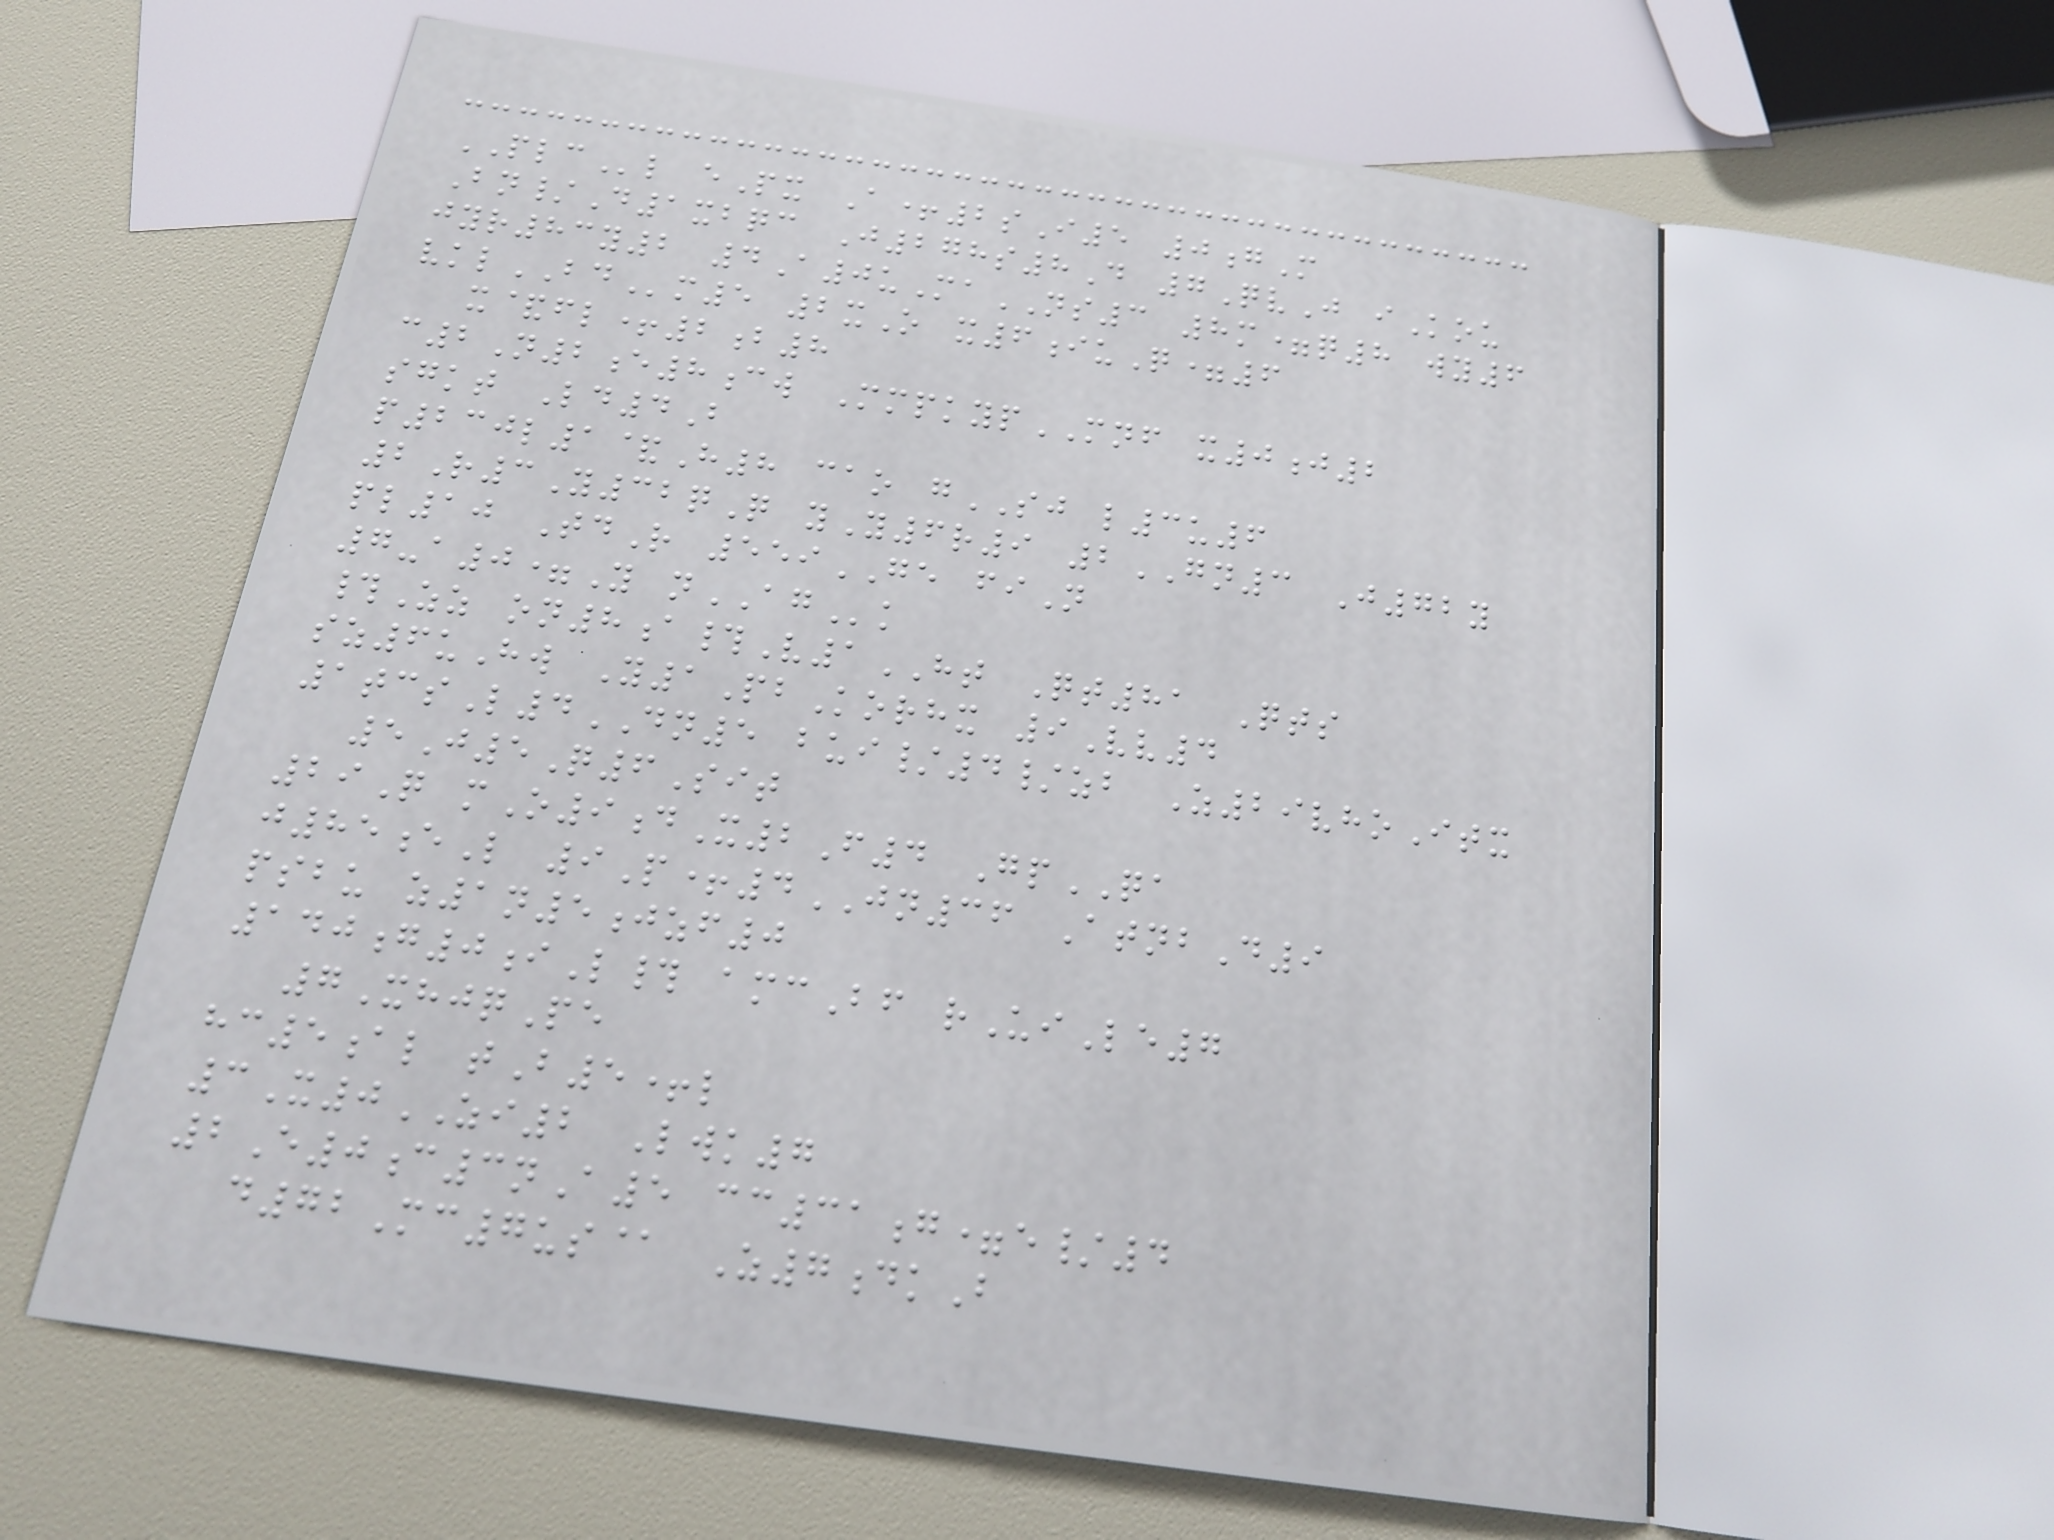PLCl ePx A+2sI5 0gM
Bn/D1xbqc J278s8D 7QvJ iKou
jyr83y2 4A0uMaNS3 8m=q8 wy6
vklBDm5 2xO x6iuQ=6
x&fl+2b8
c2N2e8cw MmpkypMNF x0j2
sgkt Ld4B
p230l1&H8 cao gSJ l3u6
2R3Y32qQ yY6r9 2GN3 J72y
pl10 TdR 559GE fiN
7-a0=Y nAGk
#Zz on8a#V1HT Qt81 Qts
sz6uHw Y1PbKorhx 9Vv4
1tcsL4DN5 bui/4/zb Z29vhoItx
5J5Q6Sit
29Q mO9dX2F4 GpQA
j85eL 9P+4JN36 AtnbD9
psbu z1n5jzf0
140g0iL# amcBf rUiLe7
7XhjqPe
hc5al tB5+l
3X0ZI2 Lwk7
2E0c3nA5 cc31g=e/4
d72Mc7us@ Z7dkB
